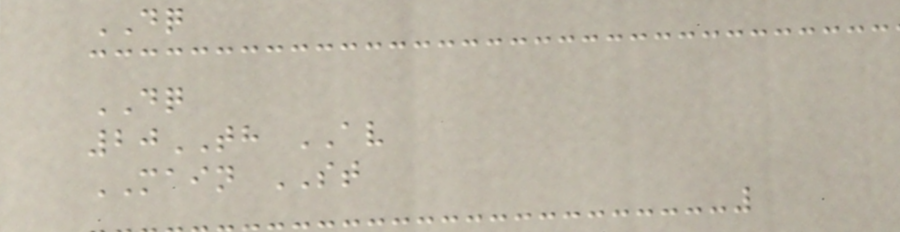DQ
DQ
20TH AV
MAIN ST
